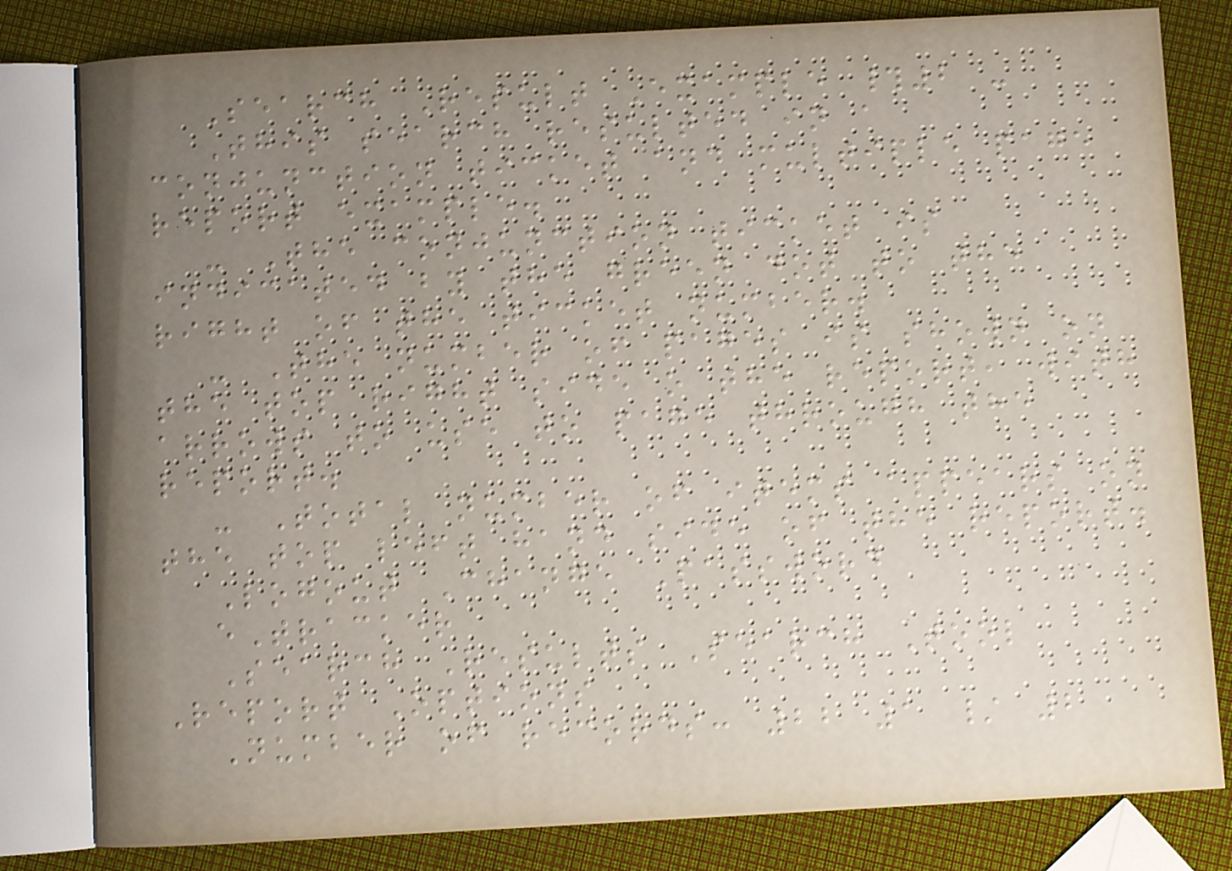Search Result Example #2 -
This search resulted in a
conjunction ticket and multiple page
report example.
- The conjunction ticket is
indicated by the green dot to the
right of the ticket number.
- The number of pages is shown on
the top right side o the report, with
arrows to use to page through the
report.
- Total number of items appears on
the top left hand side of the report.
Logout Change Password
eTracker
Search Results Search Tool
Report Options
Number of records: 22 1 / 2
